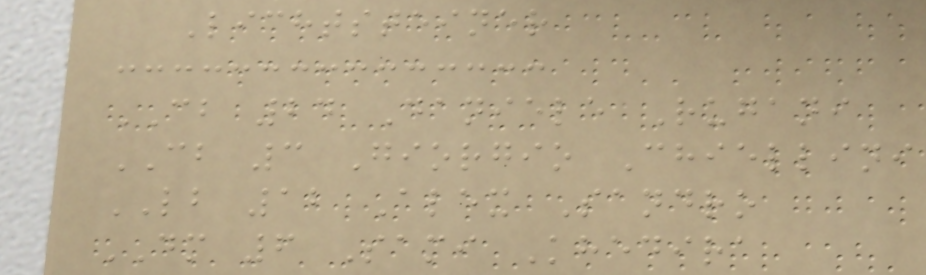Lichtsteiner
CB 24 Daniele Rugani
CB 3 Giorgio Chiellini
LB 12 Alex Sandro
DM 6 Sami Khedira
